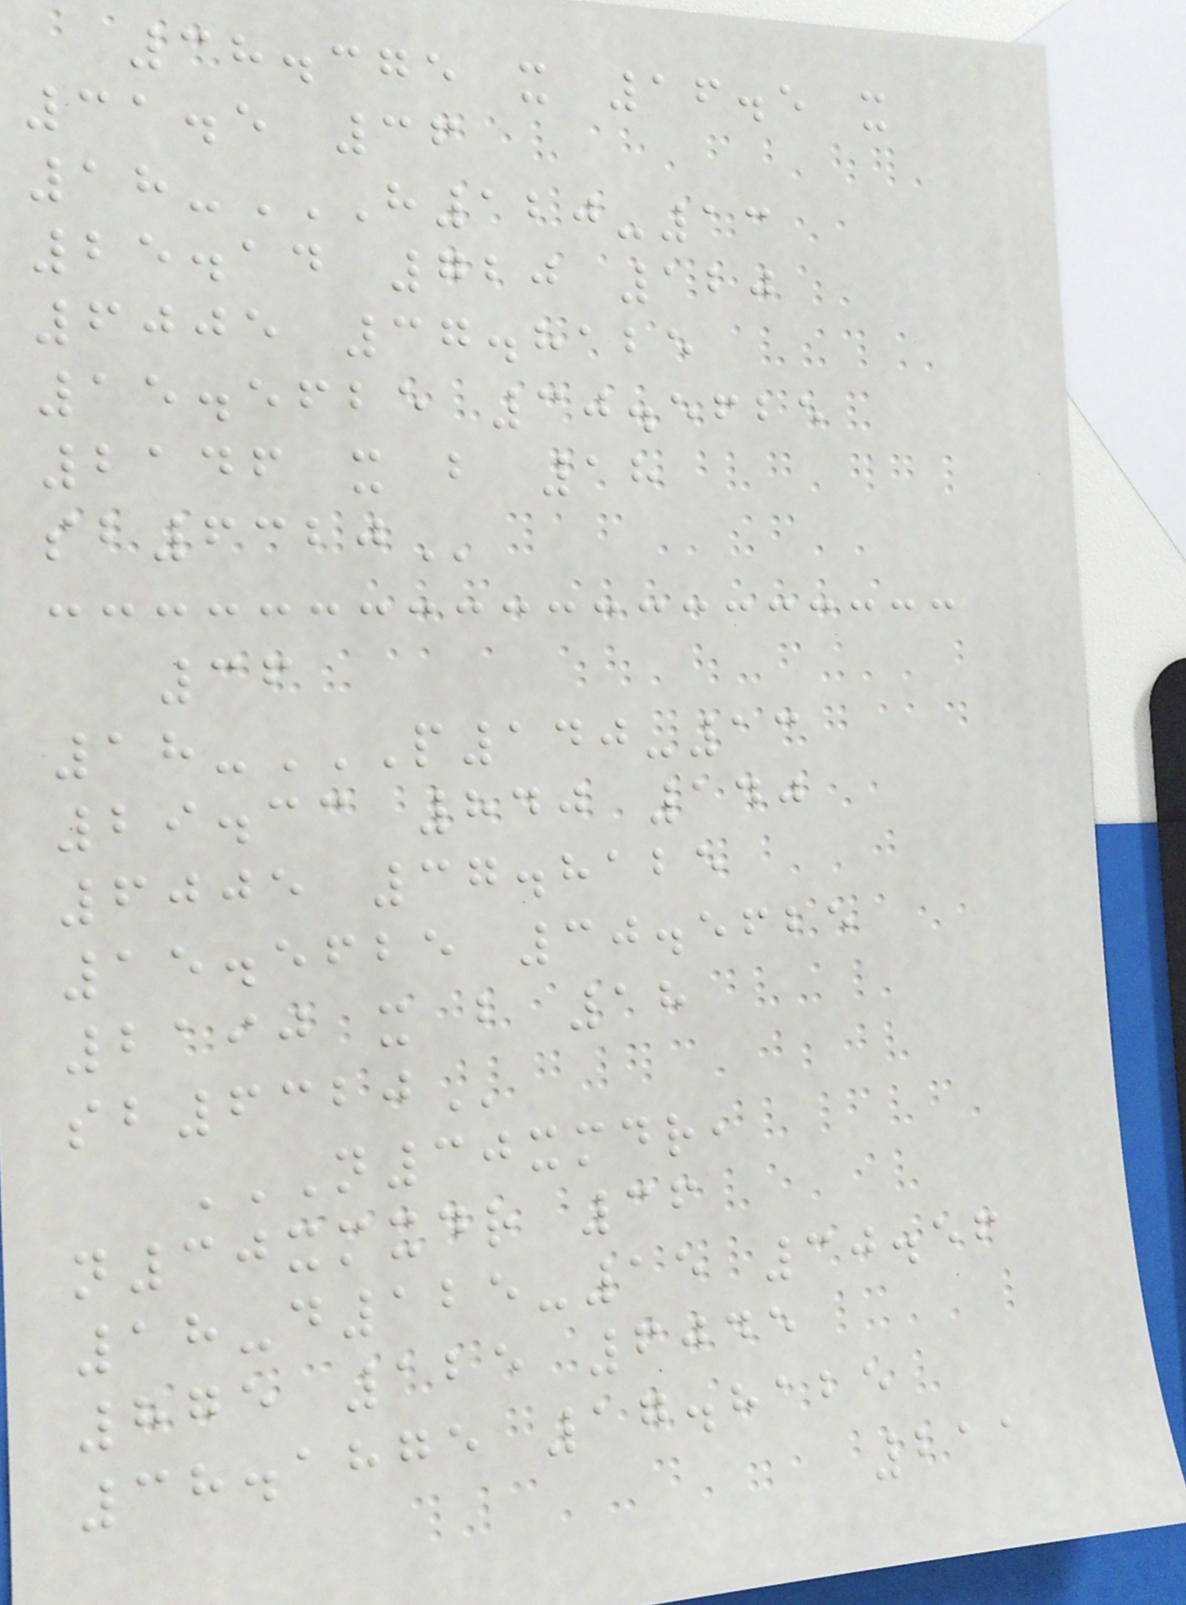38.375 x 16.5 x
31.5 36
18-H120-13
25.14 720 120
6005 37.8125
15.5625 30.5625
2146 X B 18
SB6320
36
18-P140-13
29.33 840 140
6005 37.8125
15.5625 30.5625
2190 X B 18
SB6320
N30XMDR,
N30XMXDR 36
18-D125-15 30.56
875 125 6045
38.1875 17.8125
211
